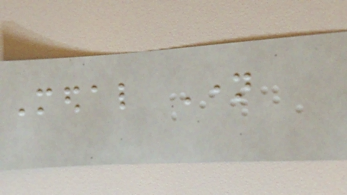Medal Name
